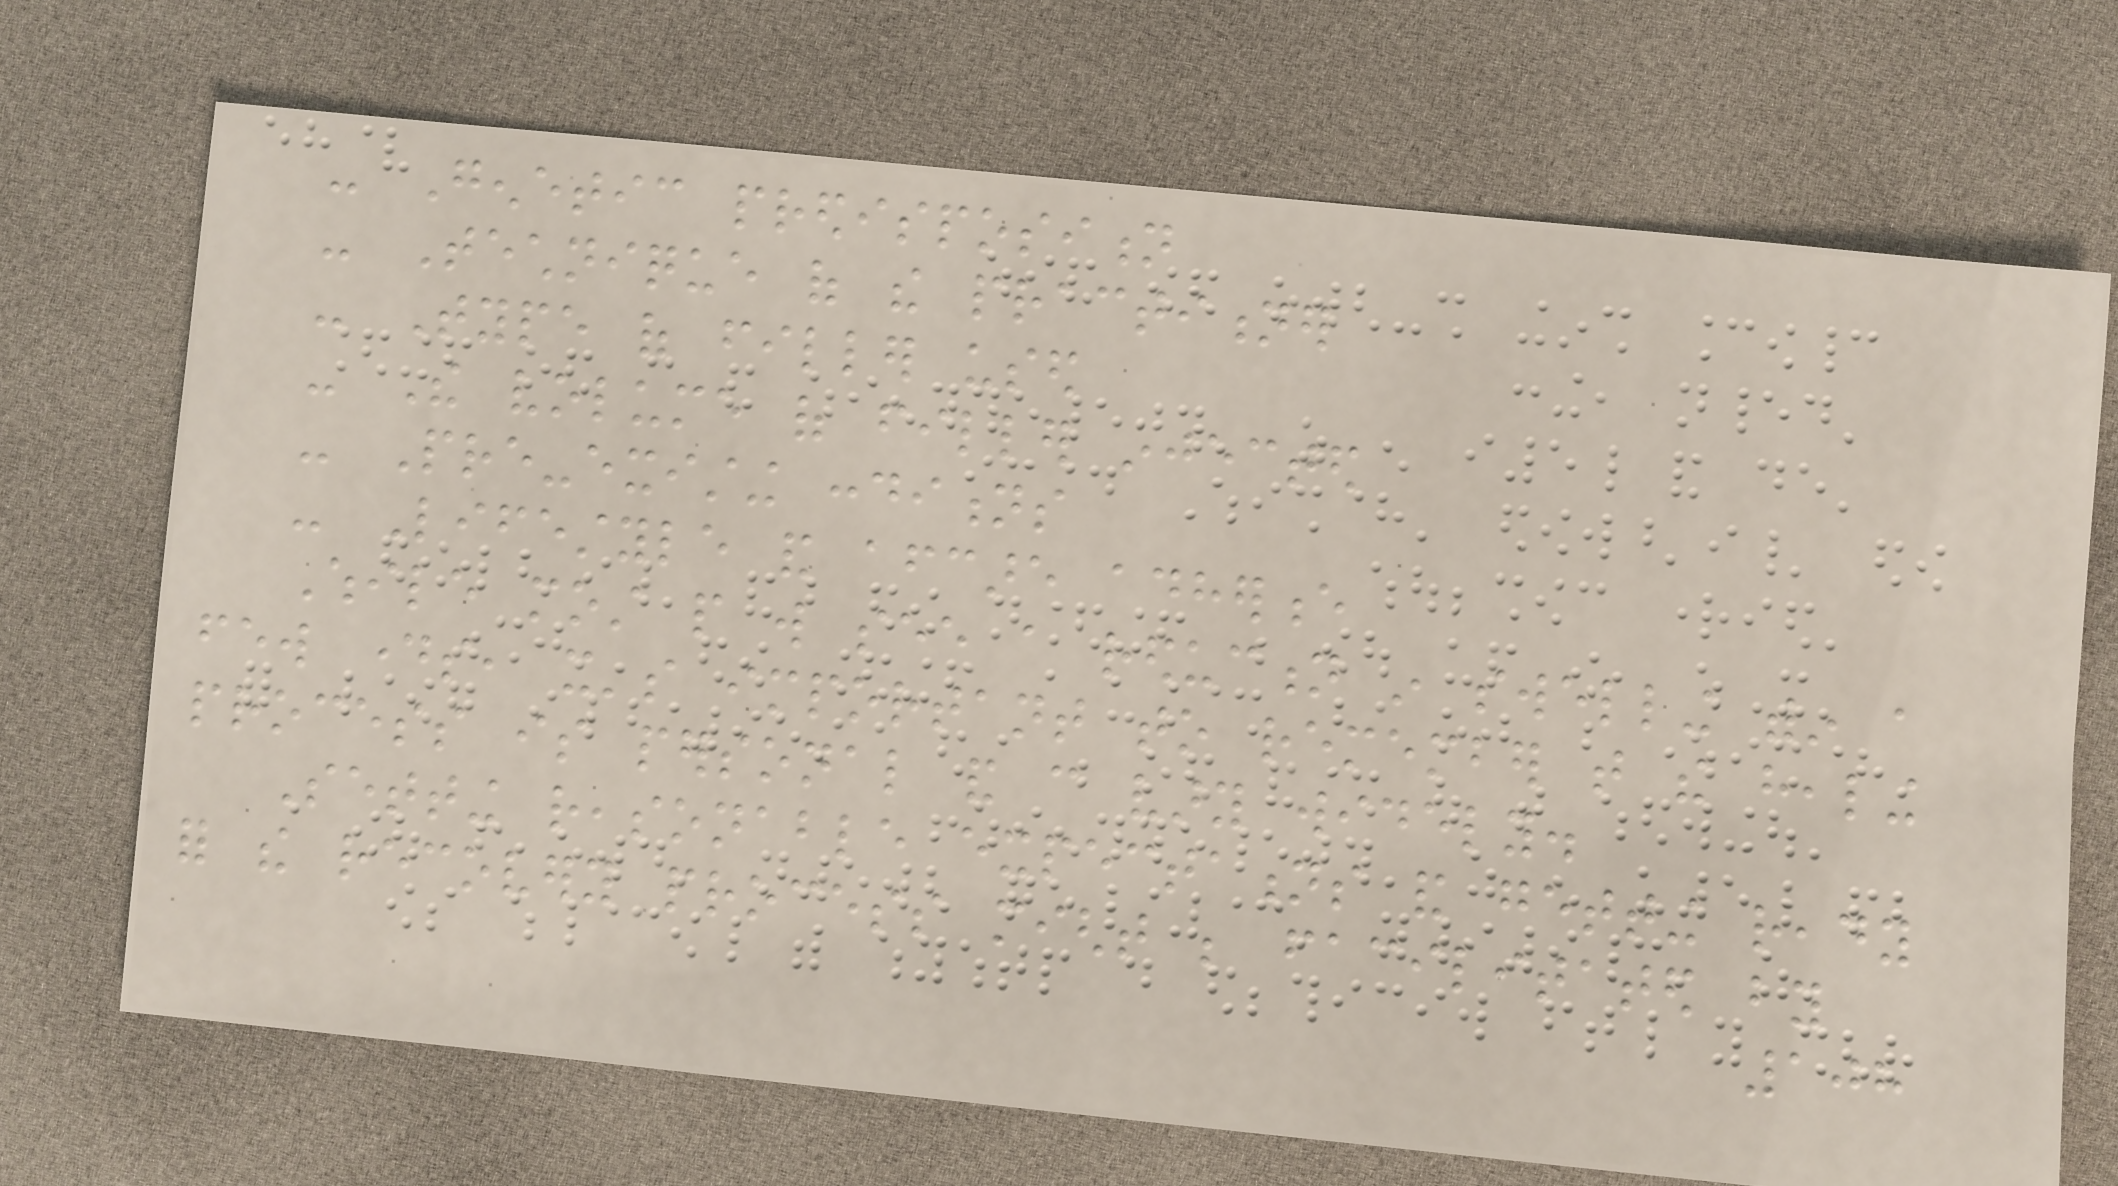- Genetic predisposition
- Technique of the practitioner
- Type of filler used
- The volume of filler injected
- Pre-existing conditions
- Lifestyle and aftercare adherence
While most people will see a reduction in swelling within a
few days, it's important to remember that the healing
process is personal and can vary widely.
Setting reasonable expectations and getting ready
for the recovery process might be facilitated by
108
